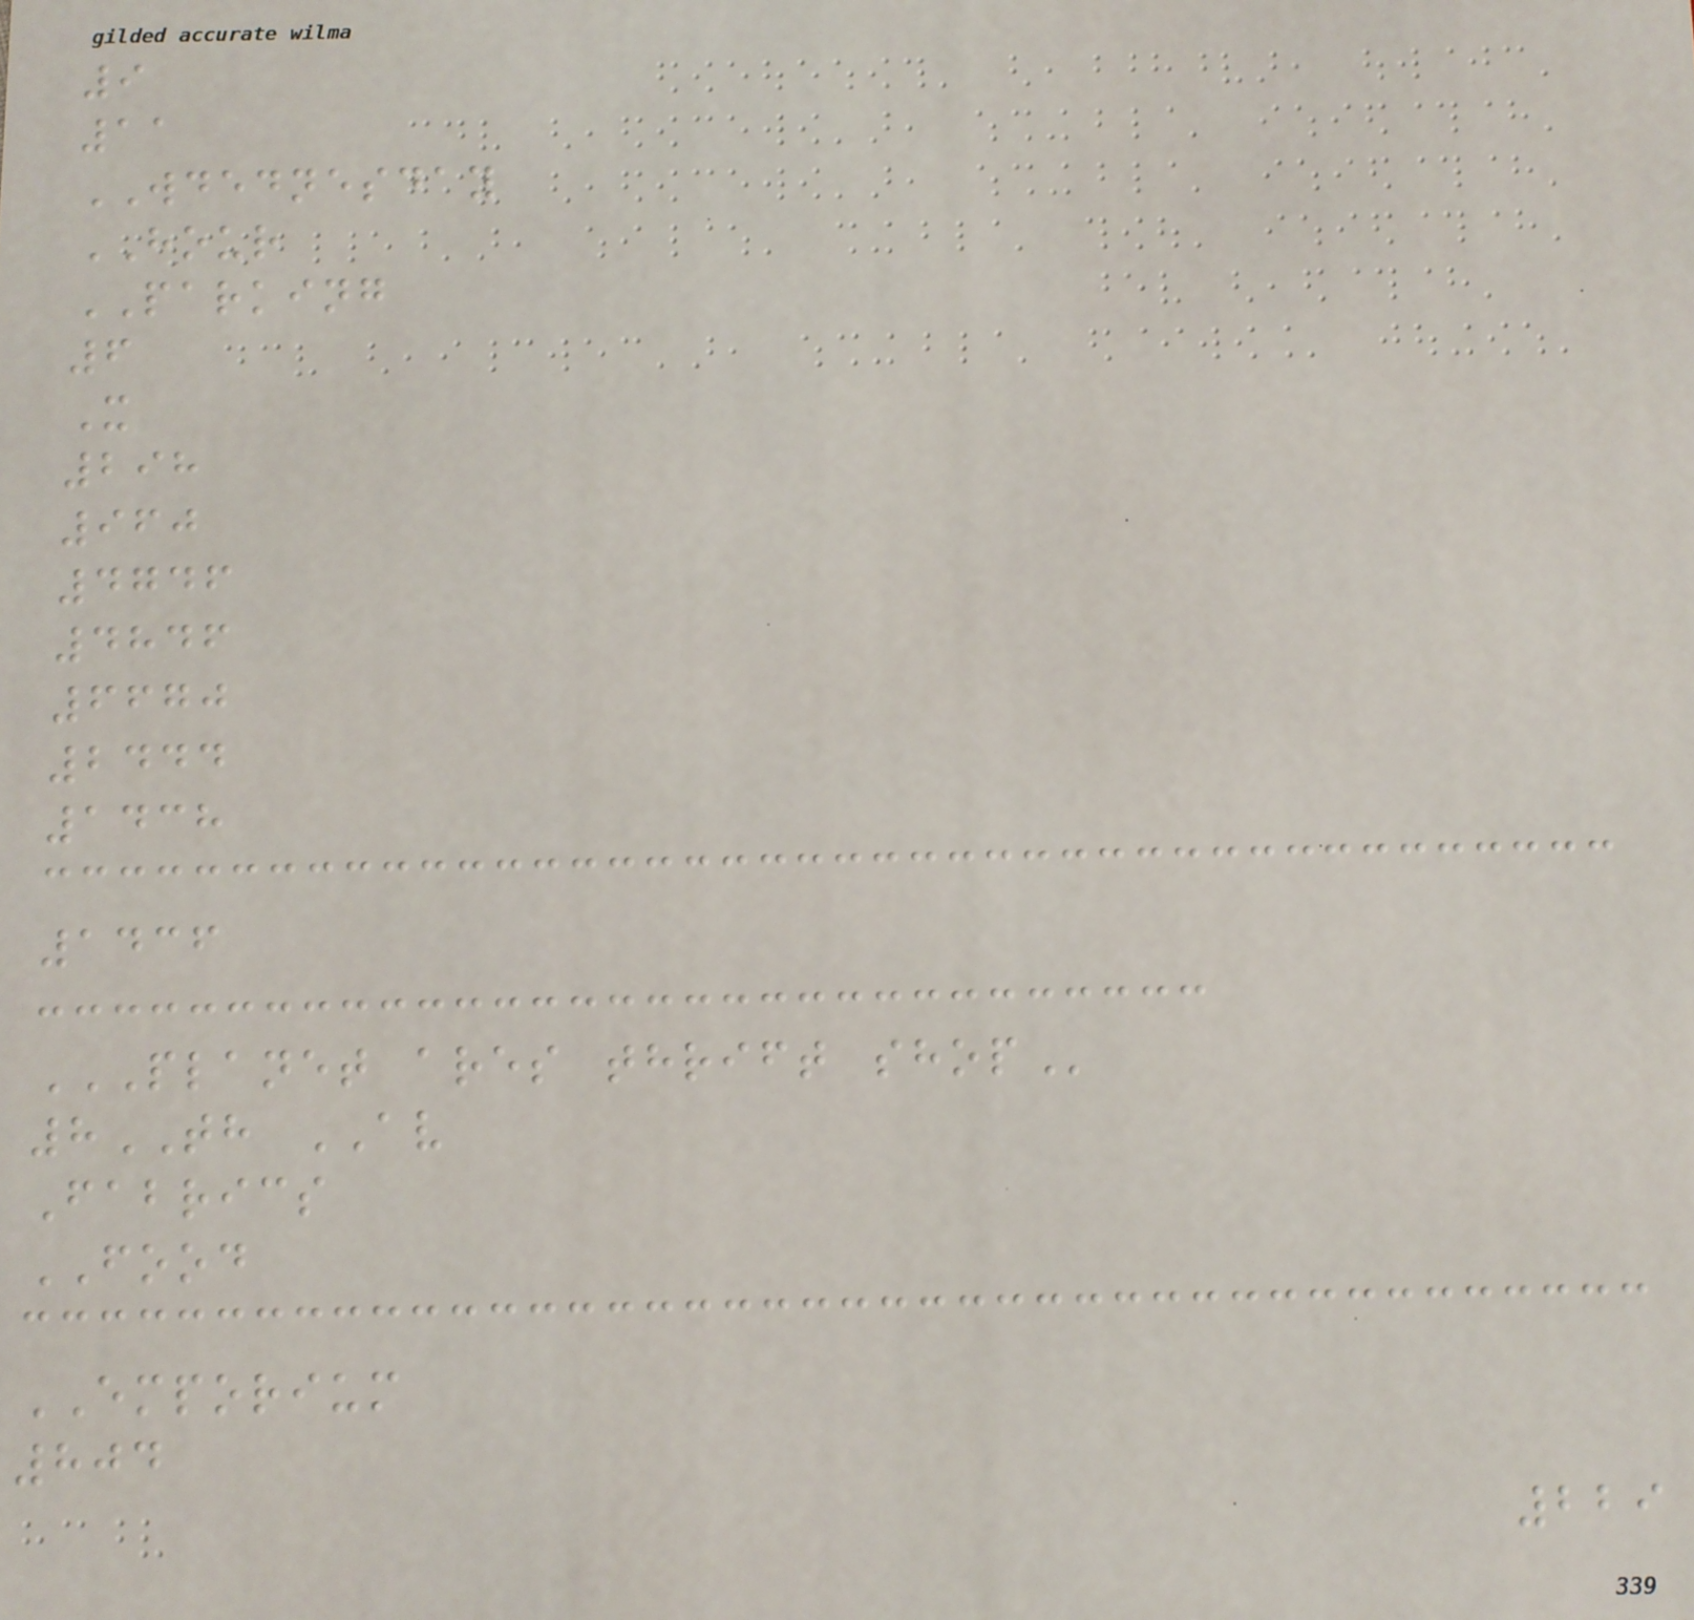9
11
WDEDNESDAY
HOUR
PARKING
6
X
298
960
4746
4846
6670
2444
1438
1436
PLANET ARES THRIFT SHOP
8TH AV
Fabrics
FOOD
EMPORIUM
804
229
